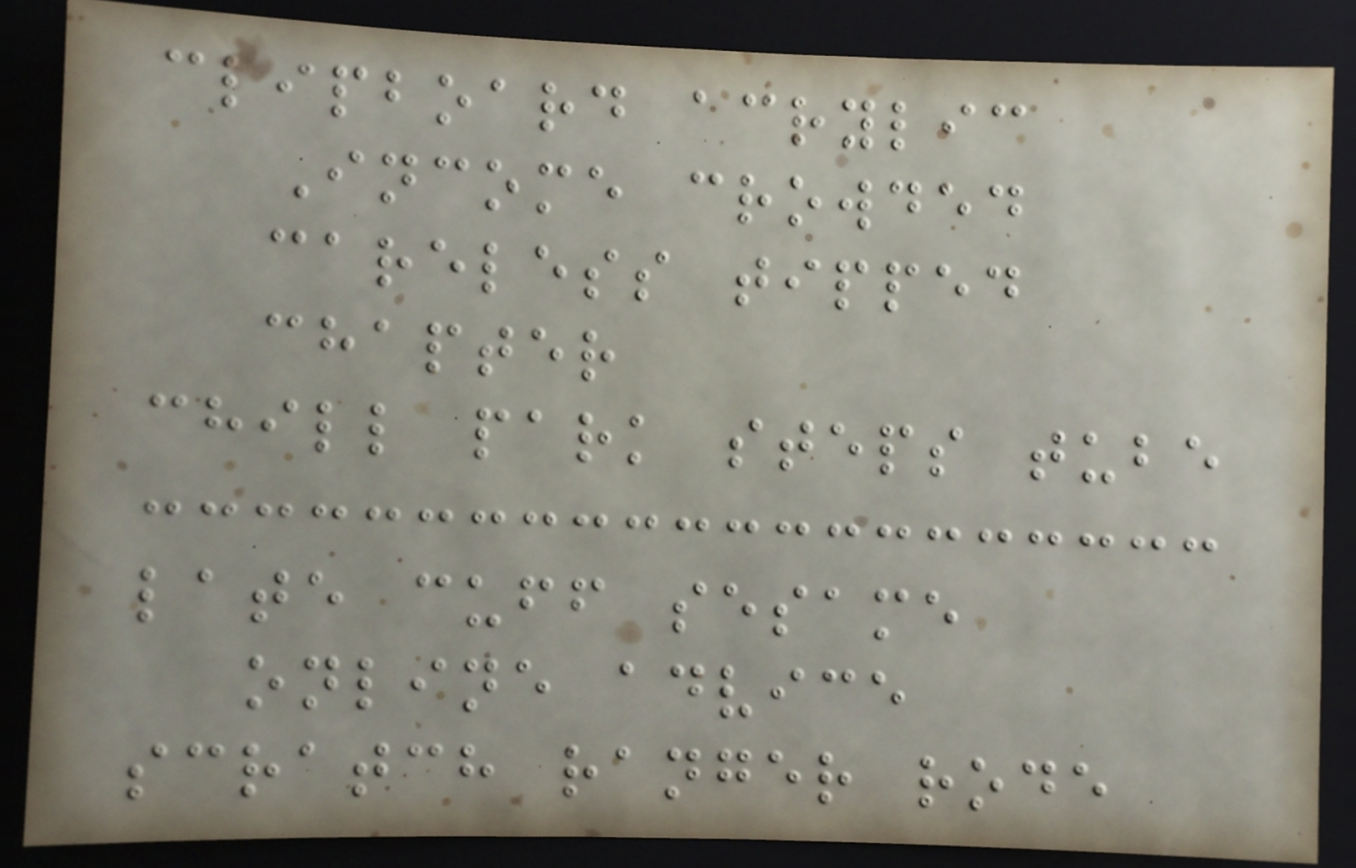clipboard acrylic
Income crowded
careless tipped
chapter
chill park steps tube
late cuff sesame
online advice
scratch ranger rode
